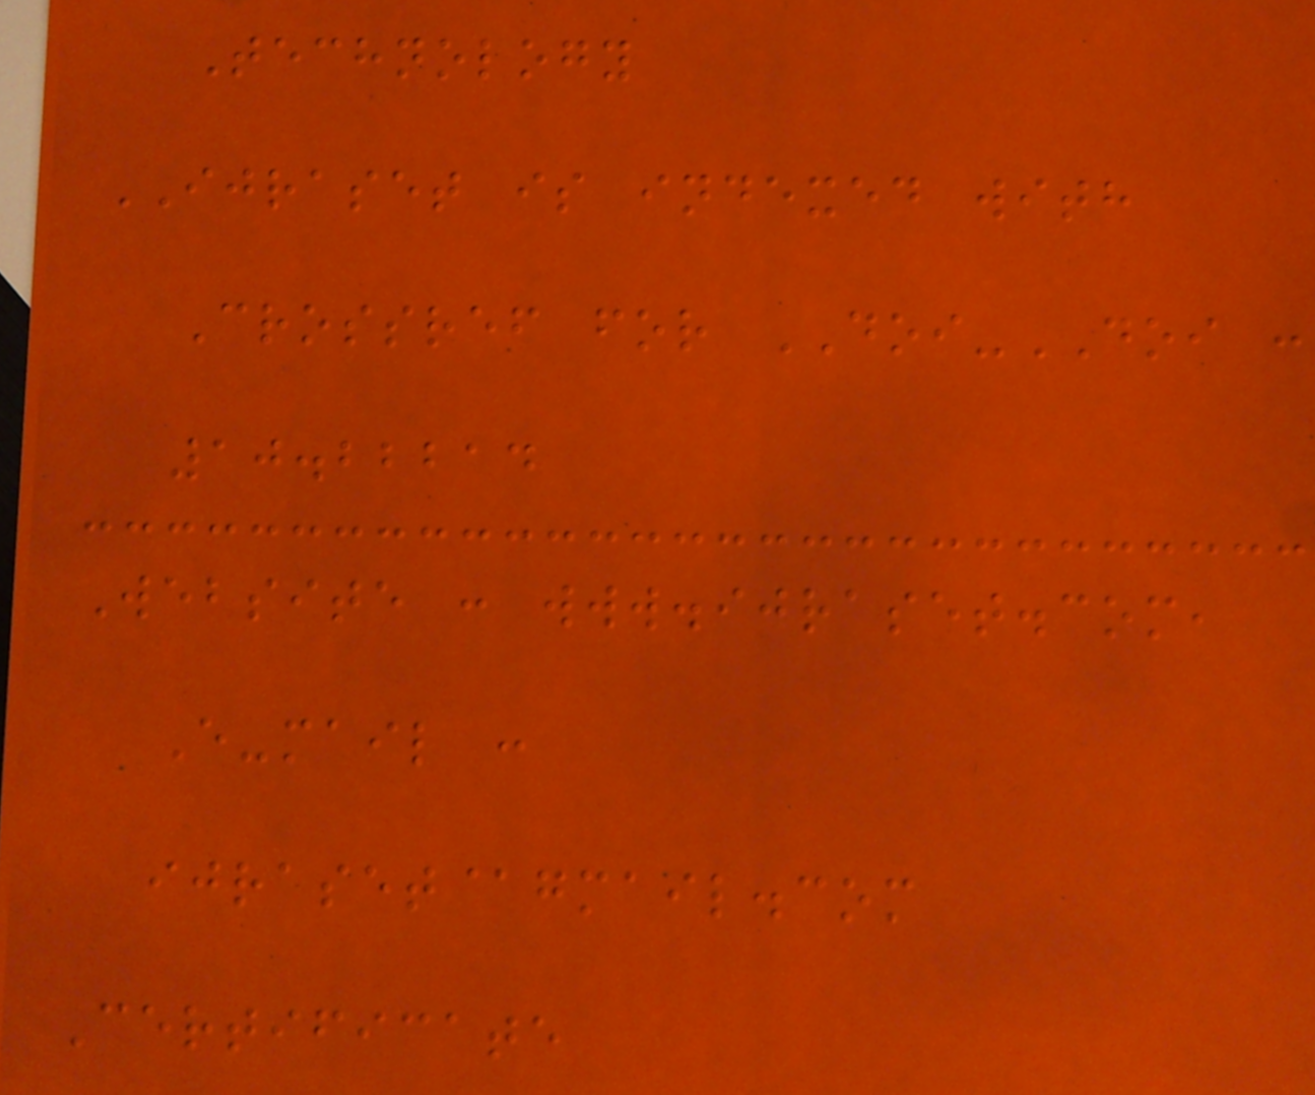Technology
IJRASET is indexed with
Crossref for DOI-DOI :
10.22214
Website : www.ijraset.com,
E-mail :
ijraset@gmail.com
Certificate
